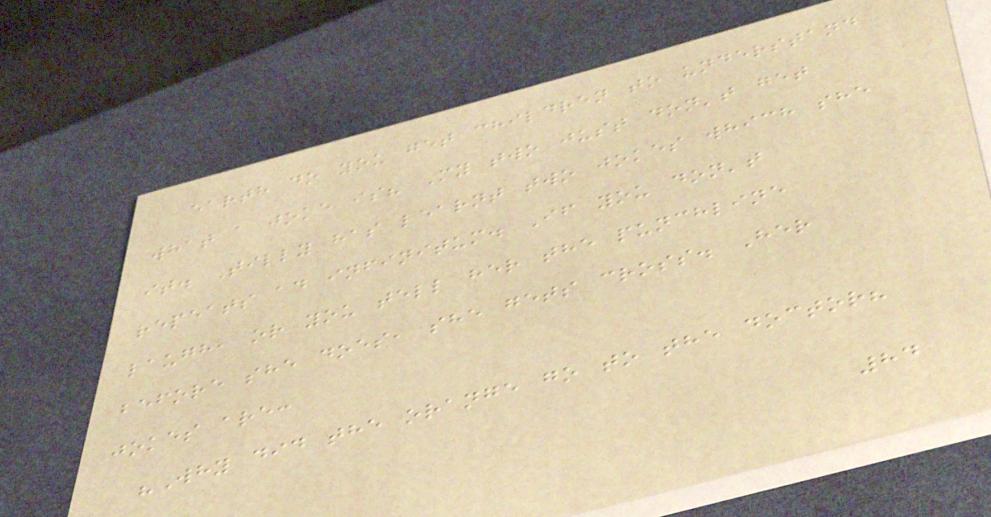earth do you get children to understand
what a joke is? My two just don't get
it. Tilly has learnt two jokes which she
repeats ad infinitum. If you don't
laugh, or you tell her the punchline
before she does, she gets cross. Her
jokes are:
"Why did the orange go to the doctor?
84
